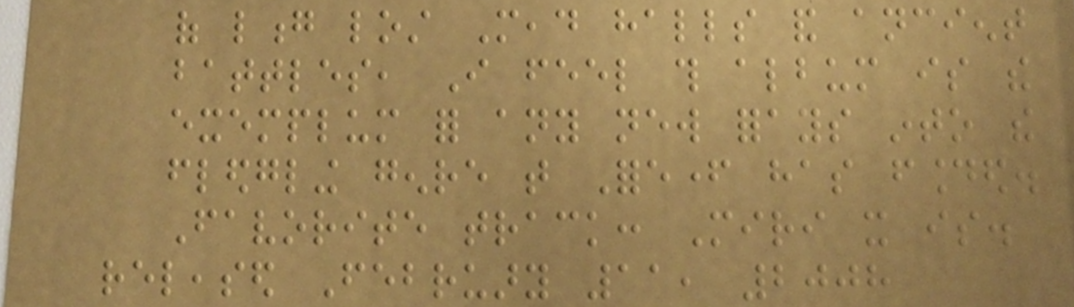of long lost Mead halls and ancient
battles, I feel this album is the
exemplum for any new forays into the
fledgling genre that Forefather has founded.
Favorite track: Miri it is.
released February 11, 2008
